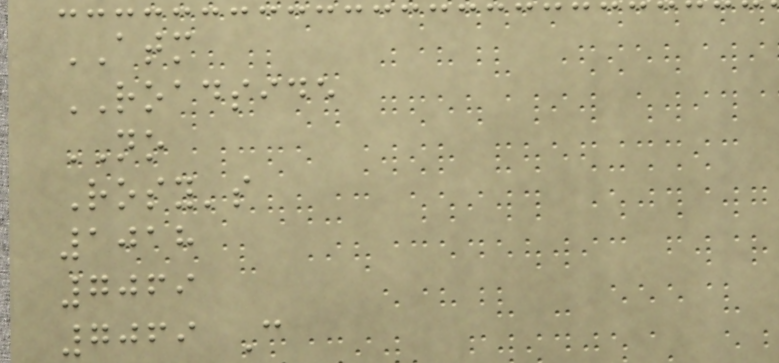ATM
ROADSIDE
NO
Rosy's
1018
7069
7069 C
